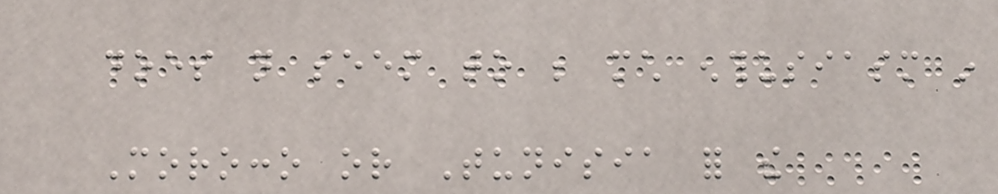does not seem to be much enthusiasm in
Morocco or Tunisia for the
